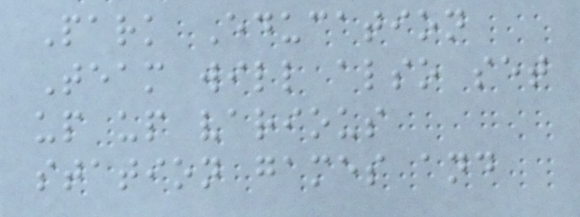Park Education
Team will also set
up up various
station games and
